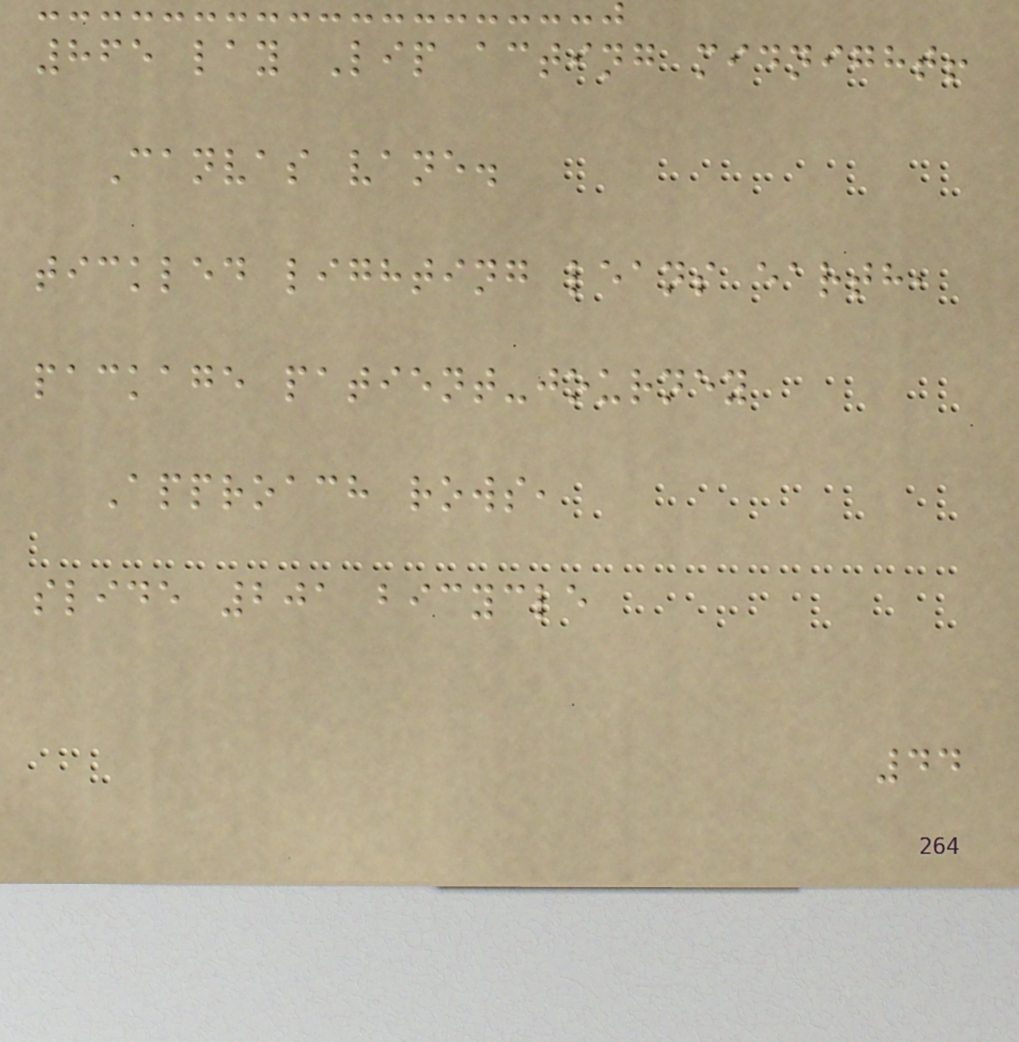865 lay Lip acting midnight!
Canvas vane.
tickled lighting leans earth,
package patient-journey
Approach rows,
slide 201 bicycle
44
